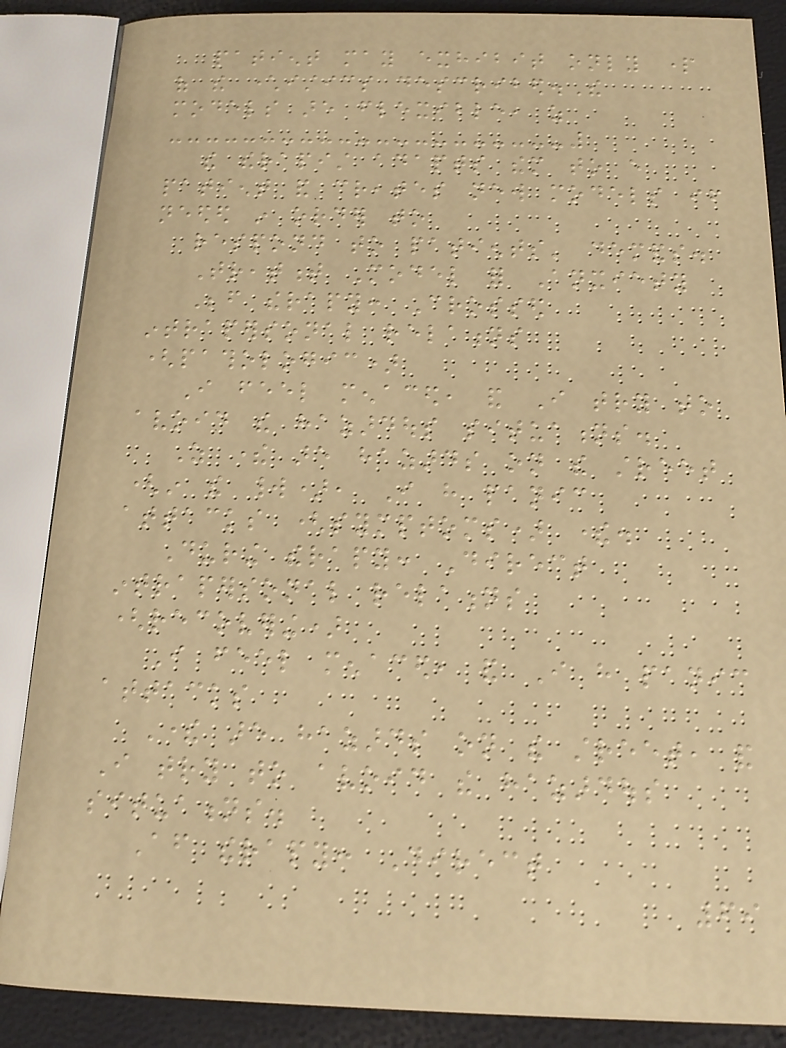patient may exhibit only part
of the characteristics described.The
models are flexible, as
the therapist adapts them to every
patient and creates new models if
needed in order to
respond to patients' demands.
Treatment Model for Anxiety
Before therapy: Crossed
intrapersonal relations
(pathologic)
I feel menaced, and I try to
avoid the hazardous situations.
As there are hazards on the street
(in the world), I have panic
attacks (symptoms) there.
During therapy: Direct
intrapersonal relations
(recovering)
I feel menaced, and I have panic
attacks
There are hazards on the street, and
I try to avoid the hazardous
situations.
After therapy: Direct
69
